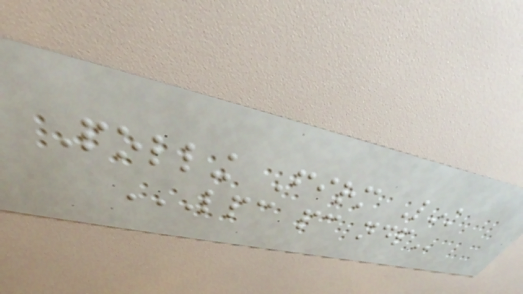Polling Firm Link
LPC PC NDP
